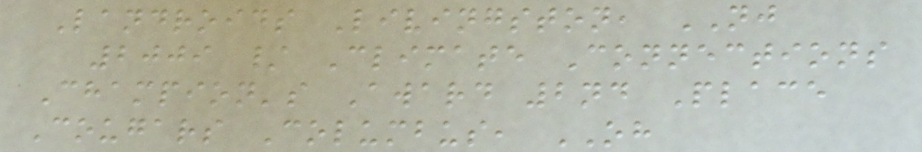Landroids Livingston, NJ
2009 / Climate Connections
Champion's Award 2nd Place
Cougars Columbus, OH
